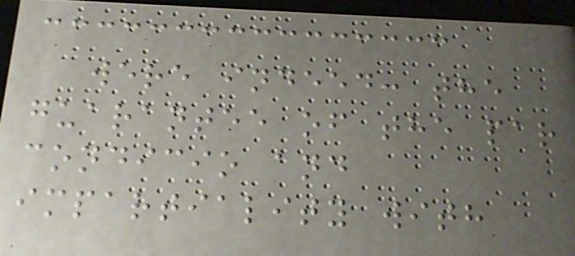were indeed: the
guarantee of the par
condicio and
impartiality with
